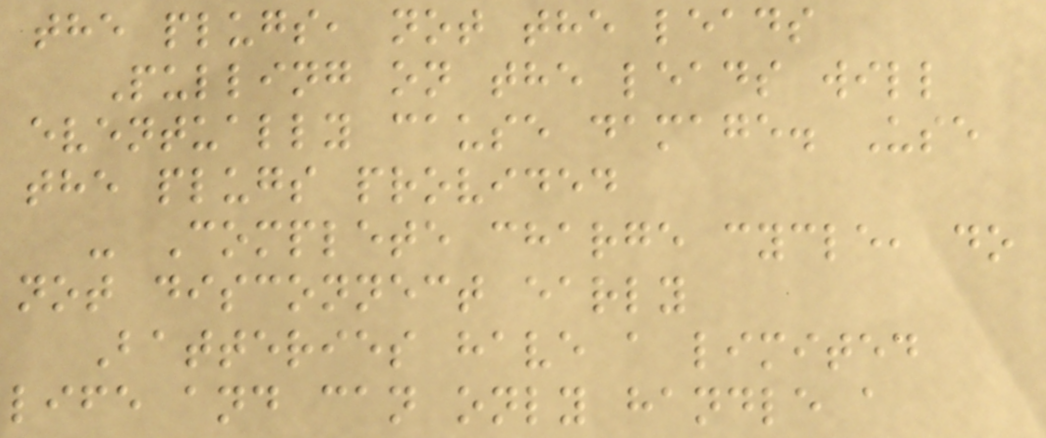the plugs, not the leads
Pulling on the leads will
eventually cause damage. Use
the plugs provided
- Complete charge cycle, do
not disconnect early
Batteries have a limited
life and can only handle a
